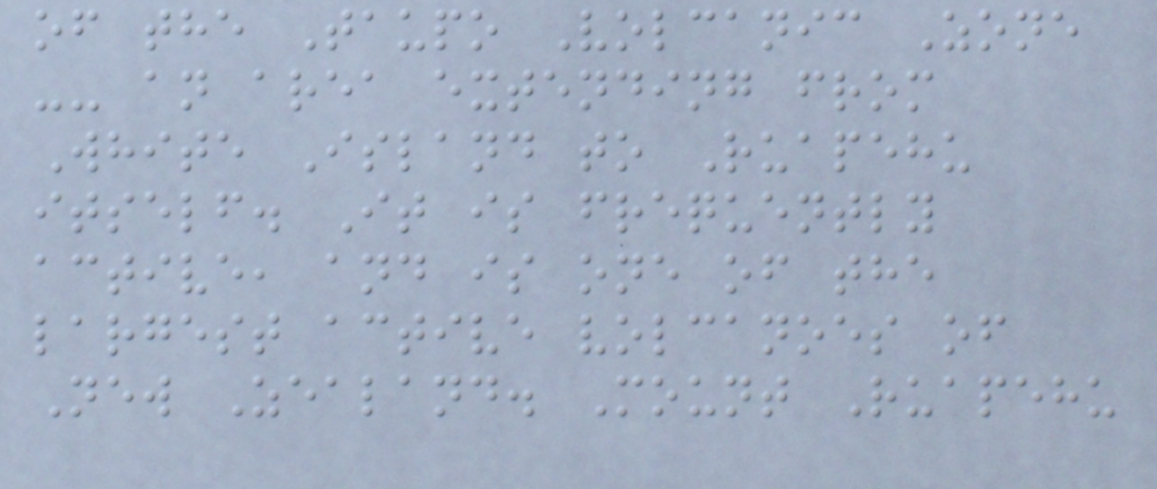of the Taupo Volcanic Zone
-- an area extending from
White Island to Ruapehu
itself. It is frequently
active, and is one of the
largest active volcanoes of
New Zealand. Mount Ruapehu
